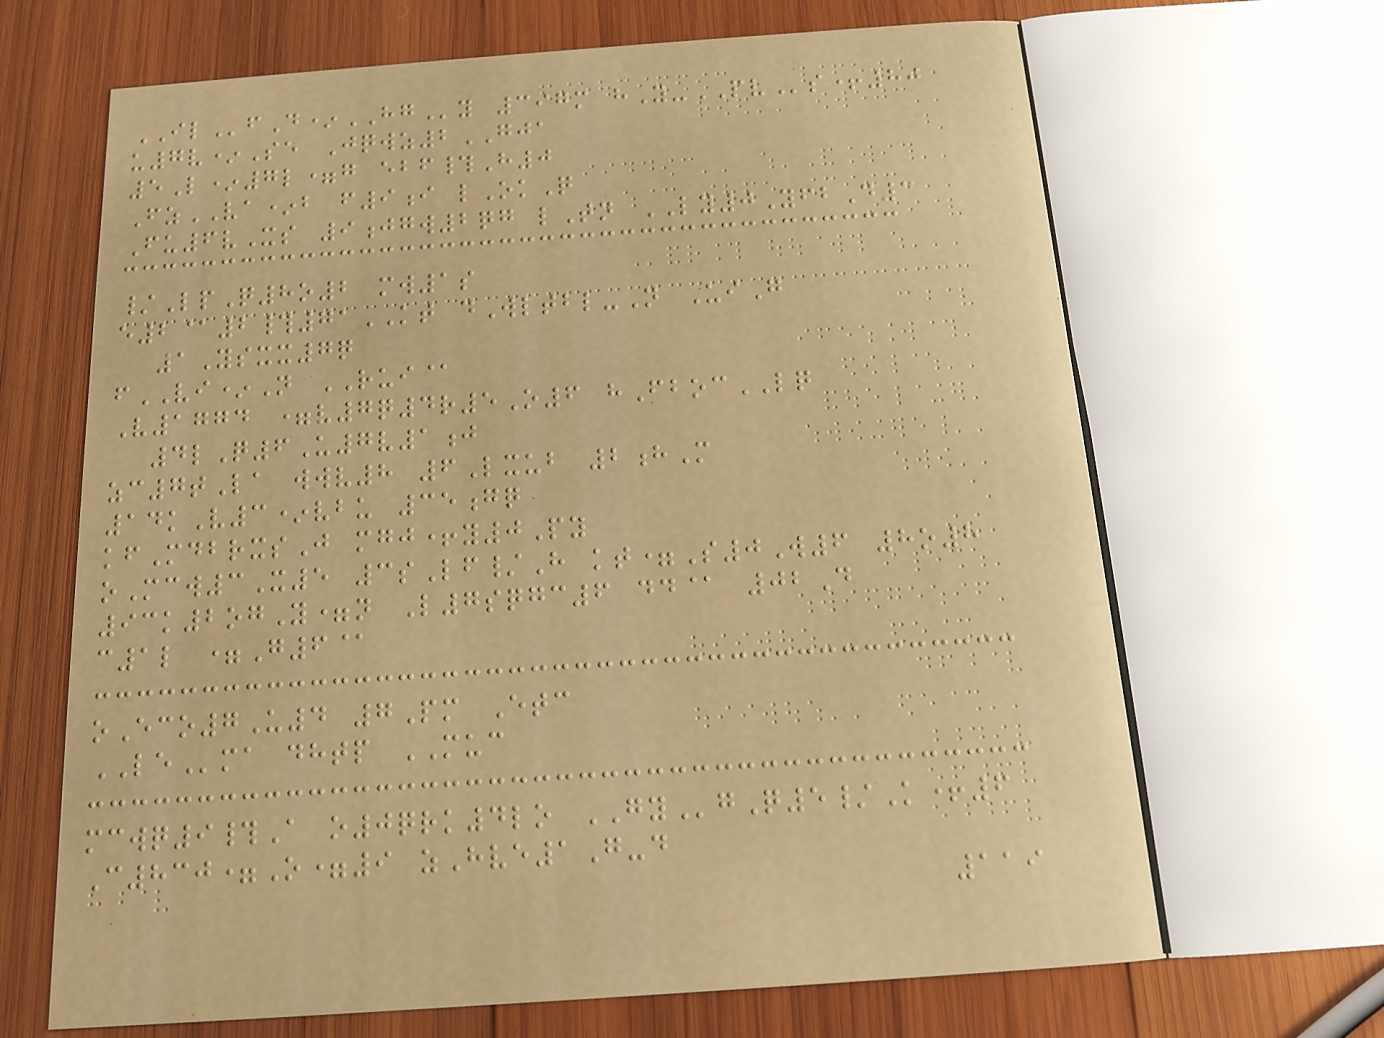ILfD*HGy 397m hY-PVs+80
u7v*Se Jqwz2GJA
5L*7l=g ebf#H0
FzVA*b f9i lOkQ
Fu6vXs 9jgw2qg lTn LY0YfbD3
/LpQ8o2 mw1s
e2@2#71KT dWltbl-N UiG
1Ysxx7q
fVI*N RUI@
V1774 =v7q4r5O6 hFbocLQ
4lQ6U7v1j
zc7tLa wwv8 6Lxub 2hM
14kV3*vbu 35gq
kfMdbrxsJ mgj+y0Py
oMcw3X5 3sLf/H kt=S0W6 8o8
93k2ogY=n L7sqgc6 dd@ 02D
c1l =G6@
oEco7U4 7Pm Etc
LEma dhtp MUC
mcwq9#A o0qrk4lo GYgQ5/K+6
C830=O=9 zHve1G-d
119
